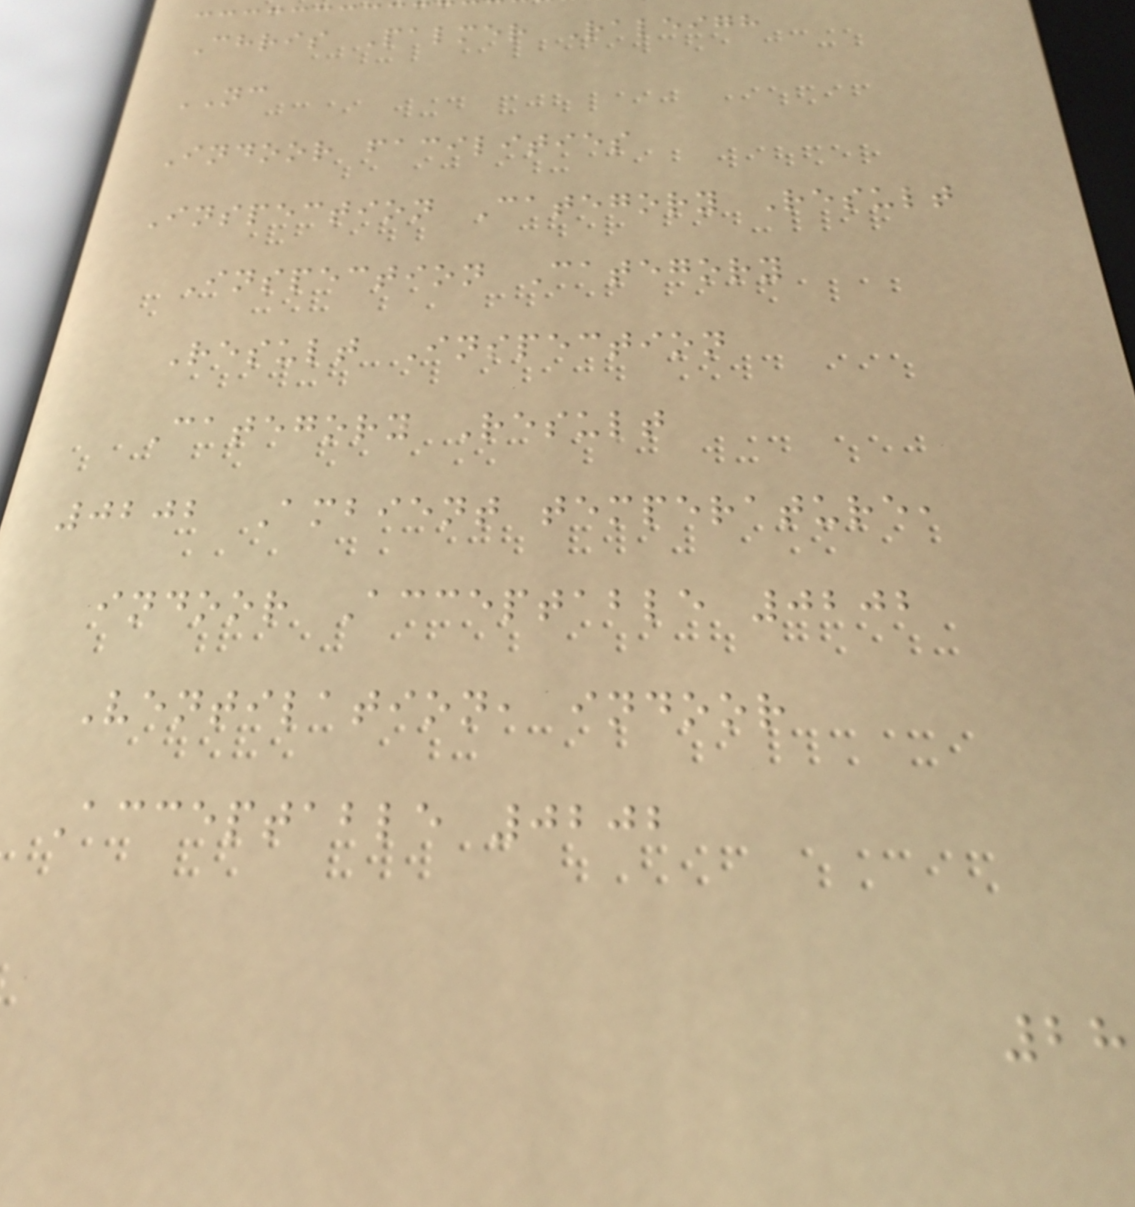Chris Palmer Raleigh
NC
Indoor facilities
Inspection Category Result
Inspection Category
Result Inspection
Category Result
0202 Ambient temperature,
indoor Acceptable 0202
Ventilation, indoor
Acceptable 0202
28
